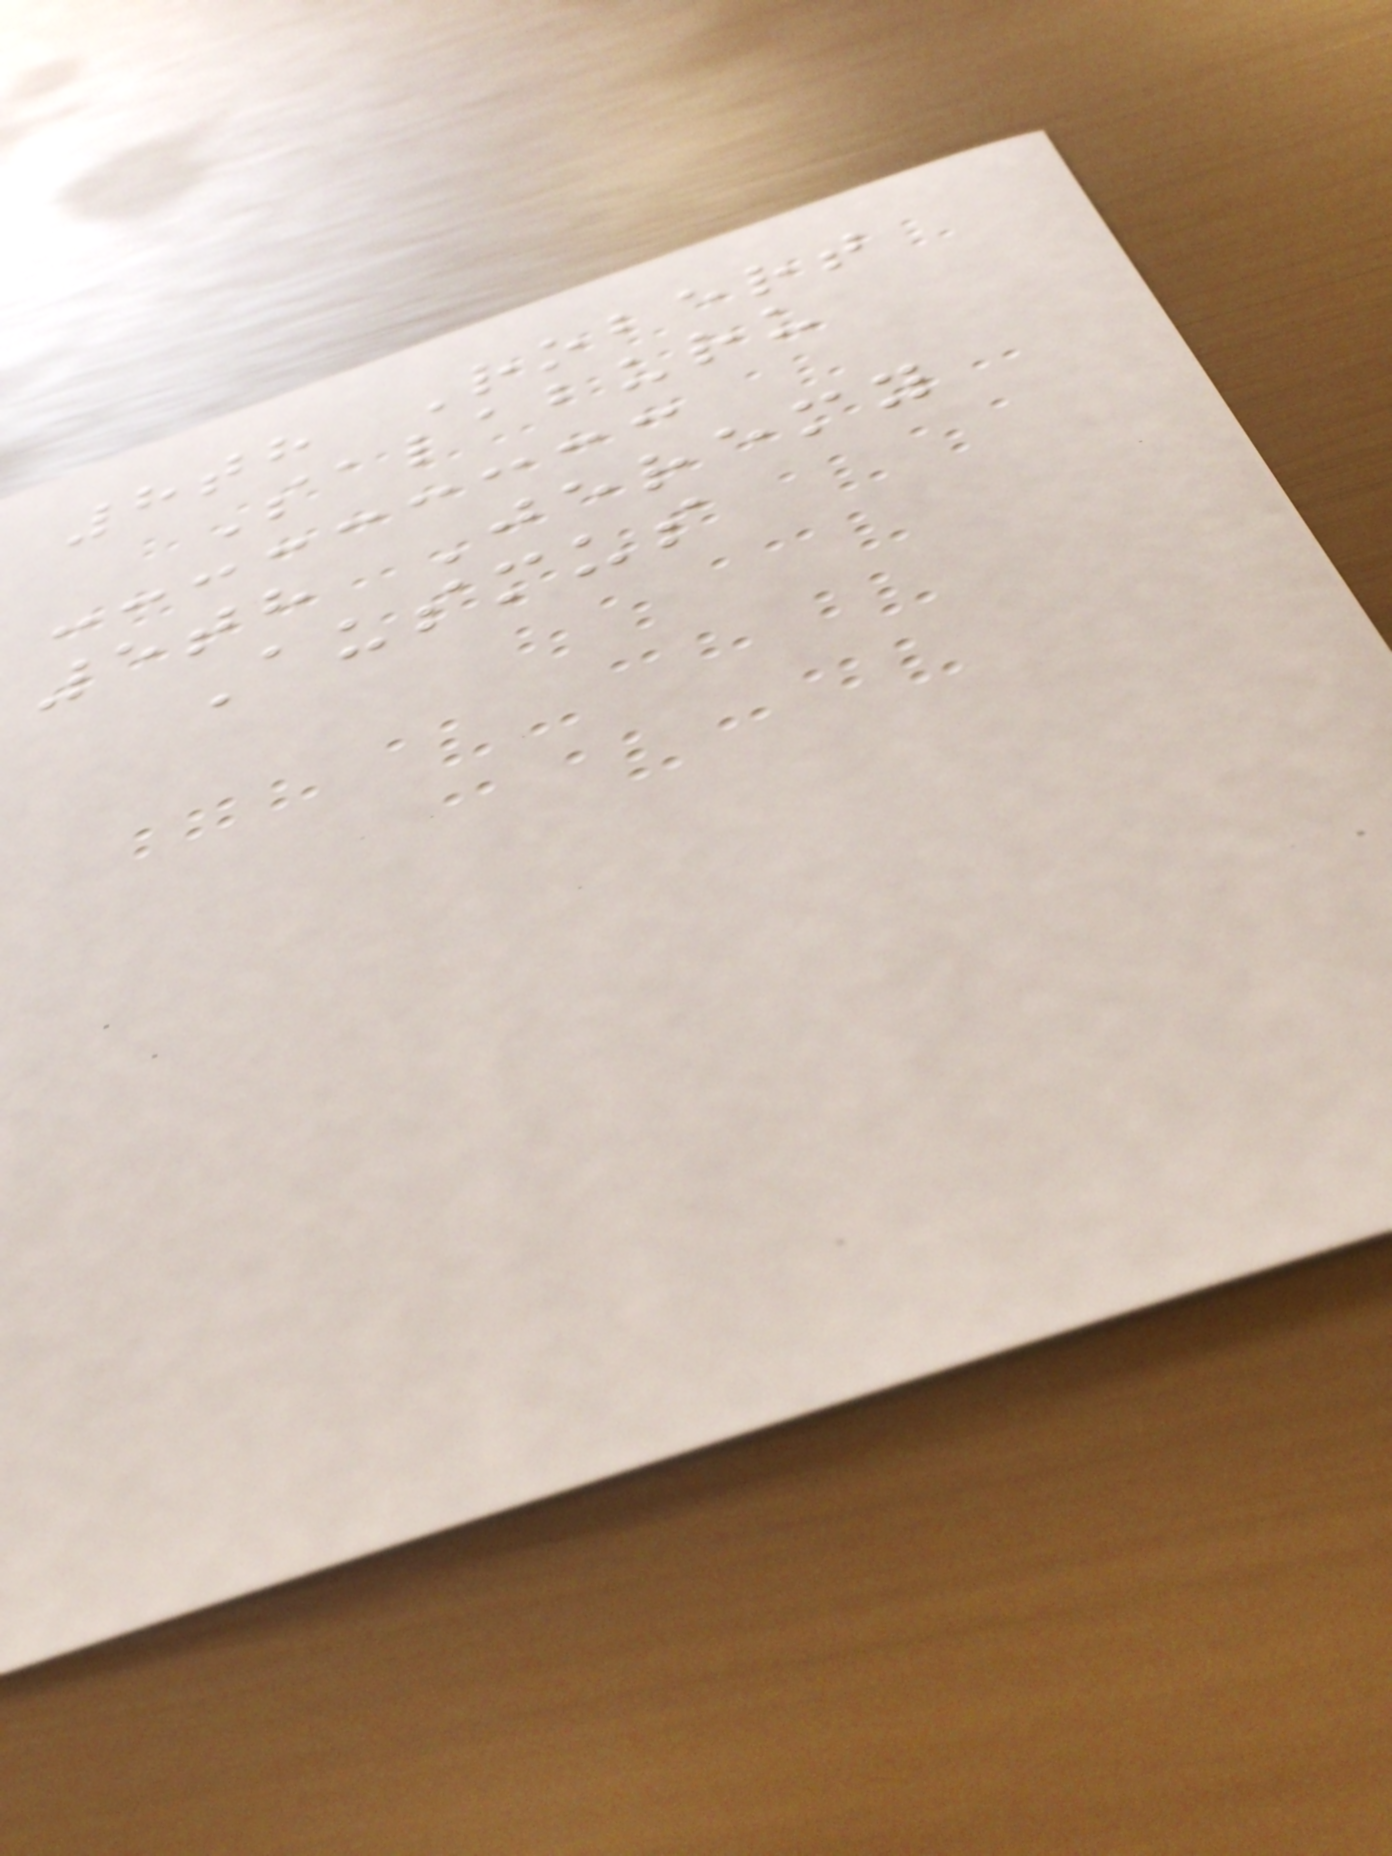8th Robert
Salaburu
5th Jeremy
Ausmus
